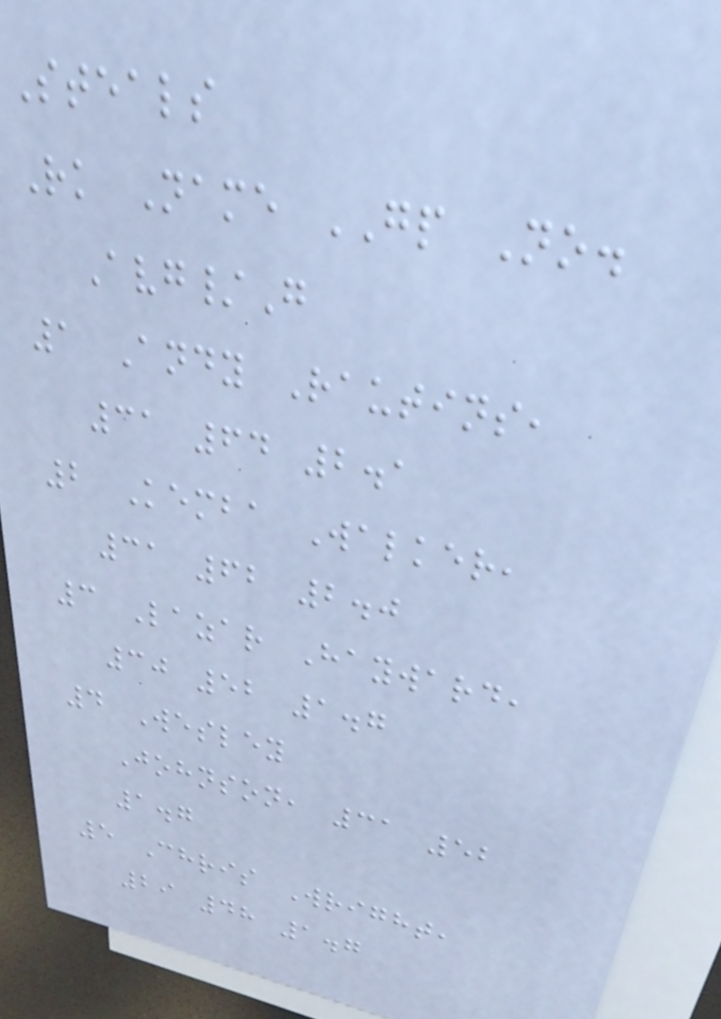Steals
Rk Name GP No.
Avg/G
1 Andy Rautins,
31 64 2.1
2 Kemba Walker,
31 62 2.0
3 Lazar Hayward,
30 52 1.7
4 Wesley
Johnson, 31 52
1.7
5 Chris Wright,
29 48 1.7
